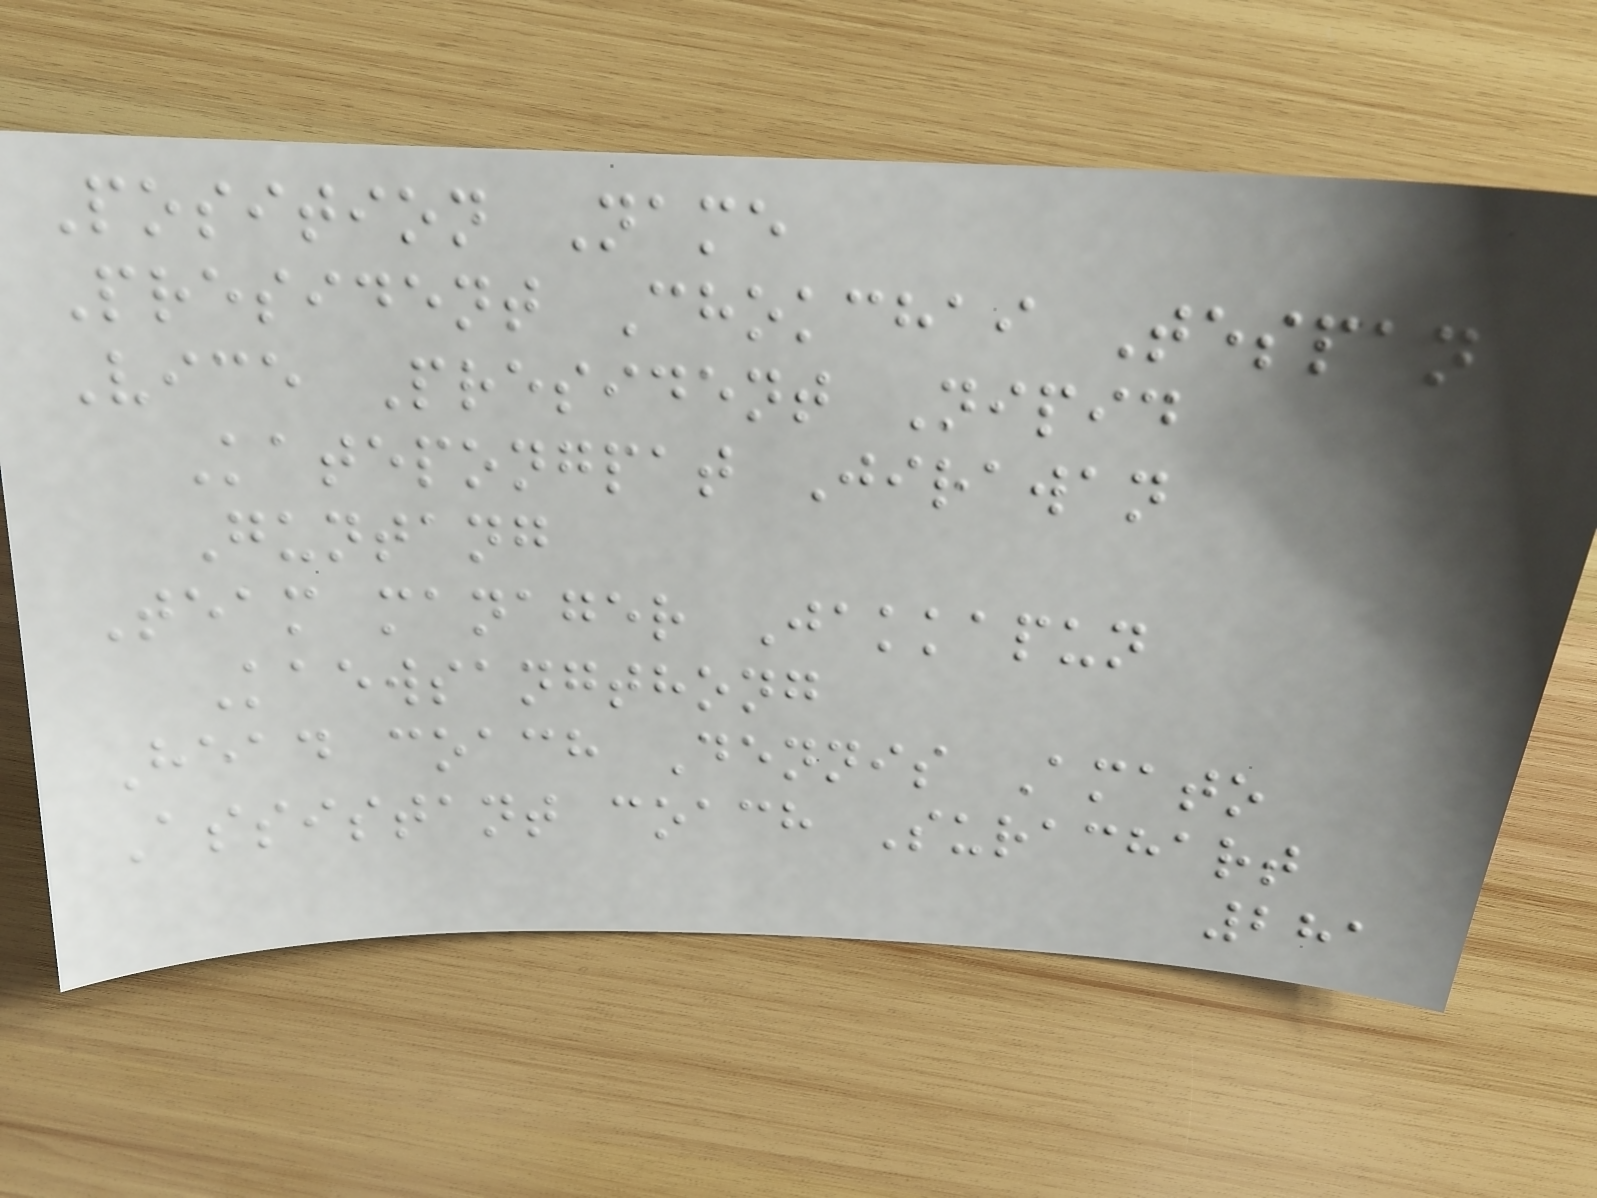Position Name
President Chokchai Tespan
Vice President Nipid
Katepongpat Jirawan
Guntang
Team manager Jakkapun
Kaewsangthong
Head coach Dennis Amato
Assistant coach Surachart
281
